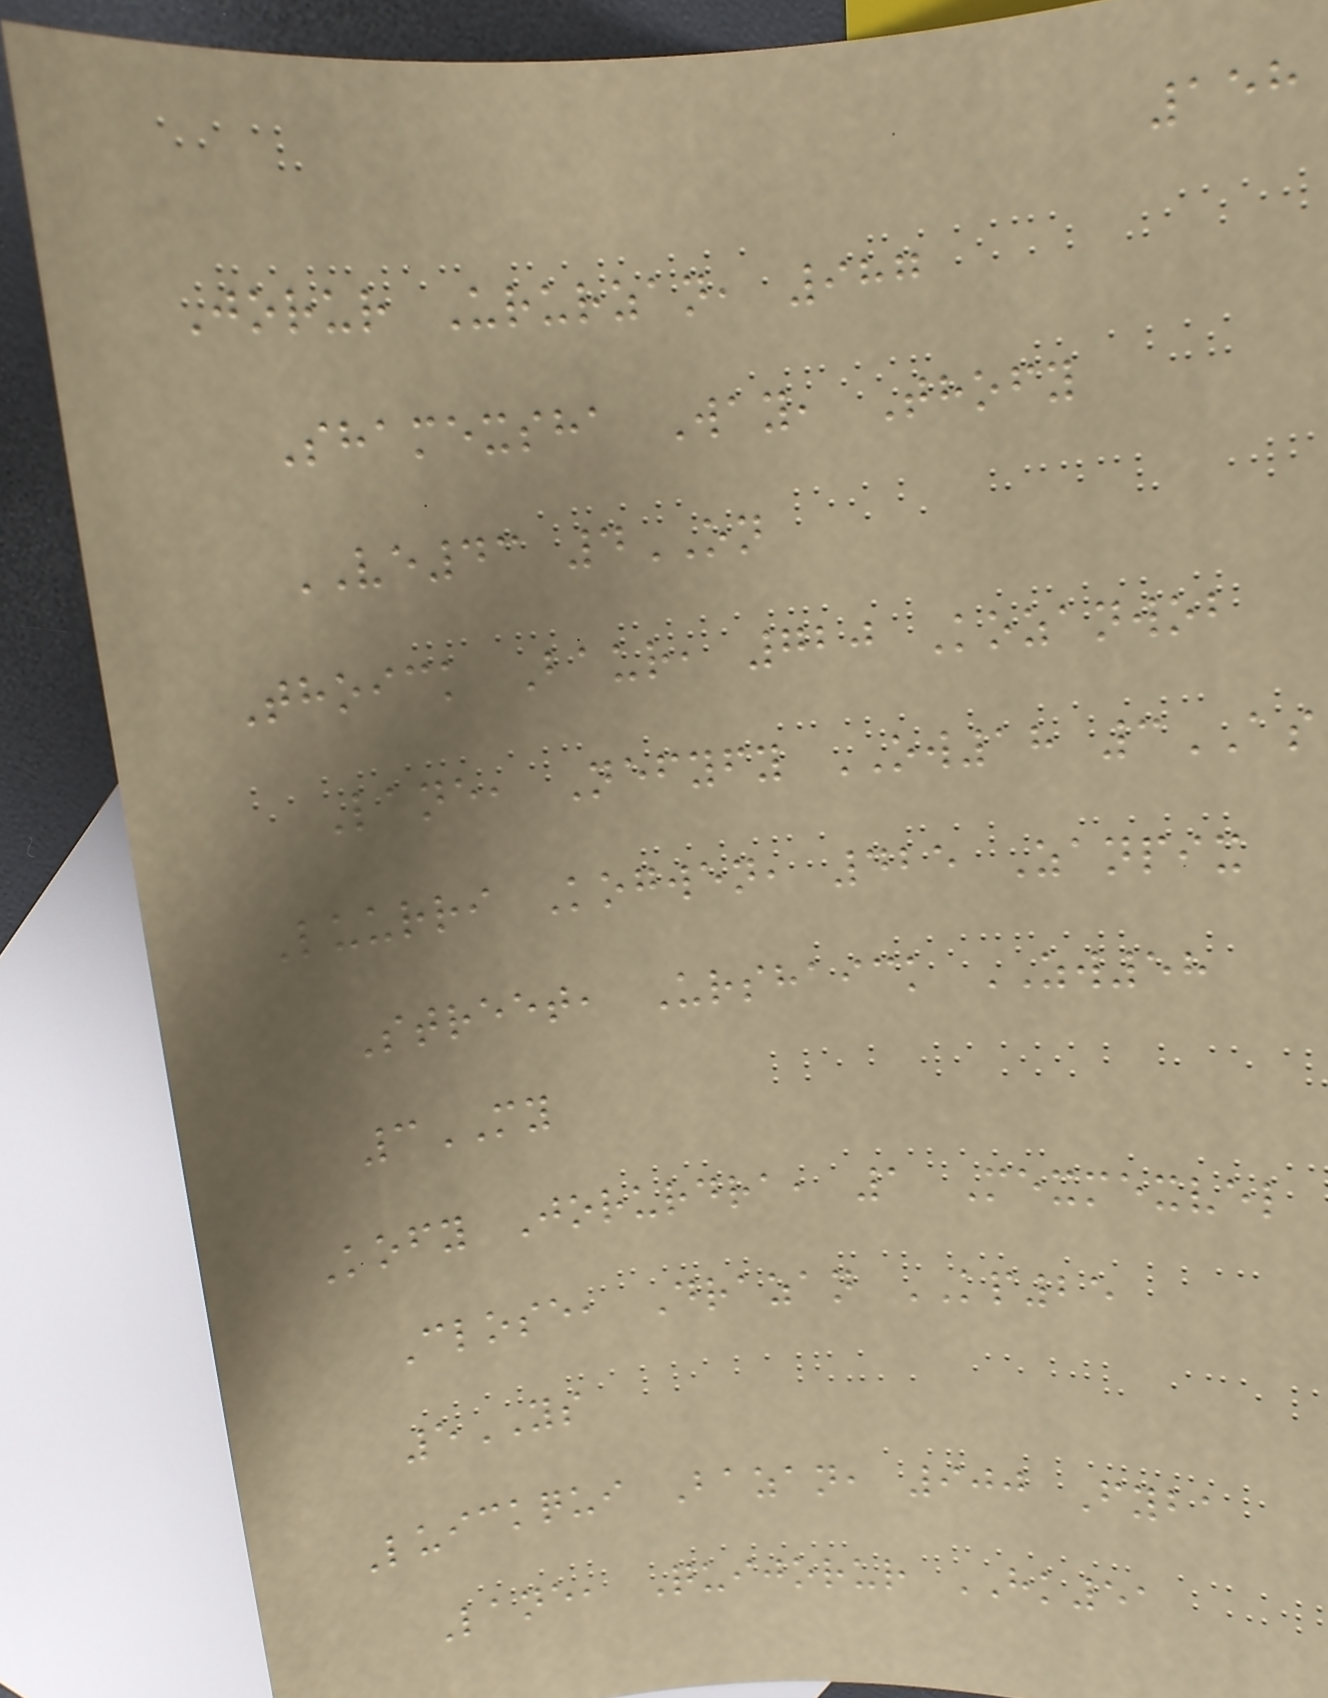158
Jorur Ururzan, 987
Shamexsha Way, Thofy
VE43 4ON
Thoick Baur, 720 Kozanwob
Lane, Nefyfy OW18 3AS
Luurri Kogwen, 425 Zanpix
Street, Urshaick ZW58
3MY
Kofy Jorurdra, 1 Mexmexvel
Close, Drazan KP25
5YS
Luickqui Bazan, 900 Fyba
Lane, Quijorur HK51
